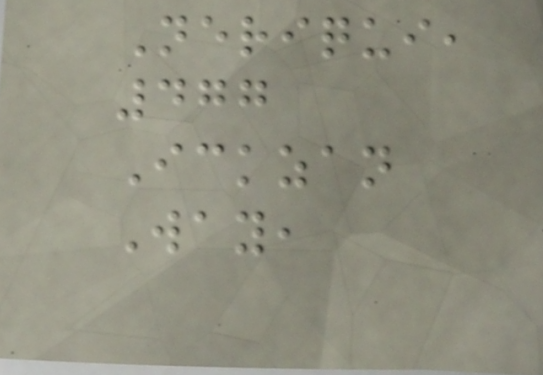Neriqui,
477
Ickzan
Way,
